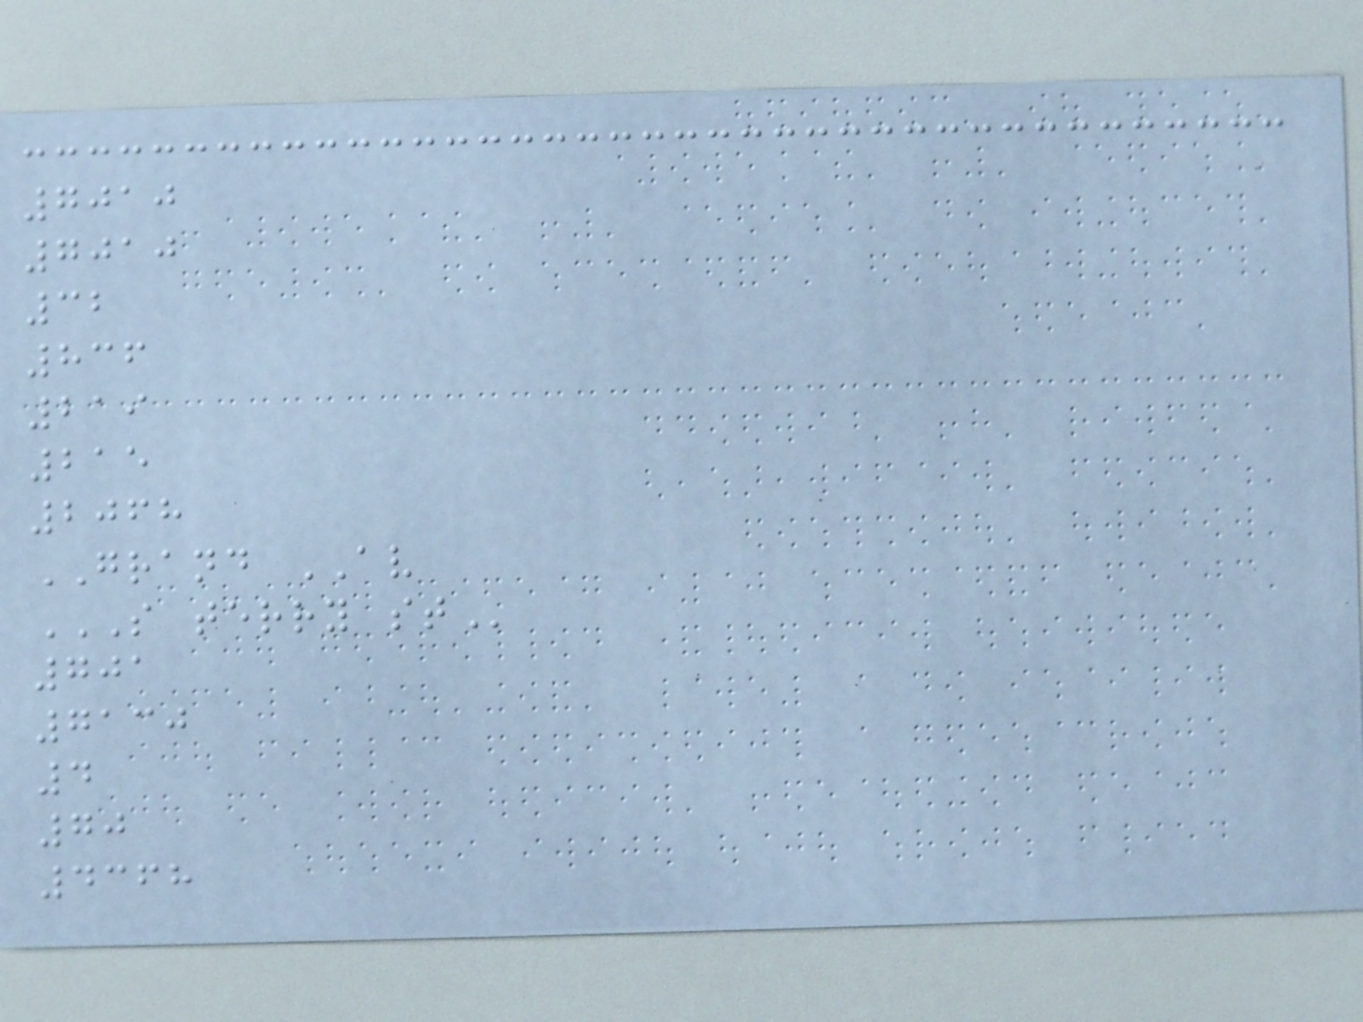7010
7010
32
836
219
215
2068
GRAND AV
S TERRY ST
701
7130
4
70
4368
